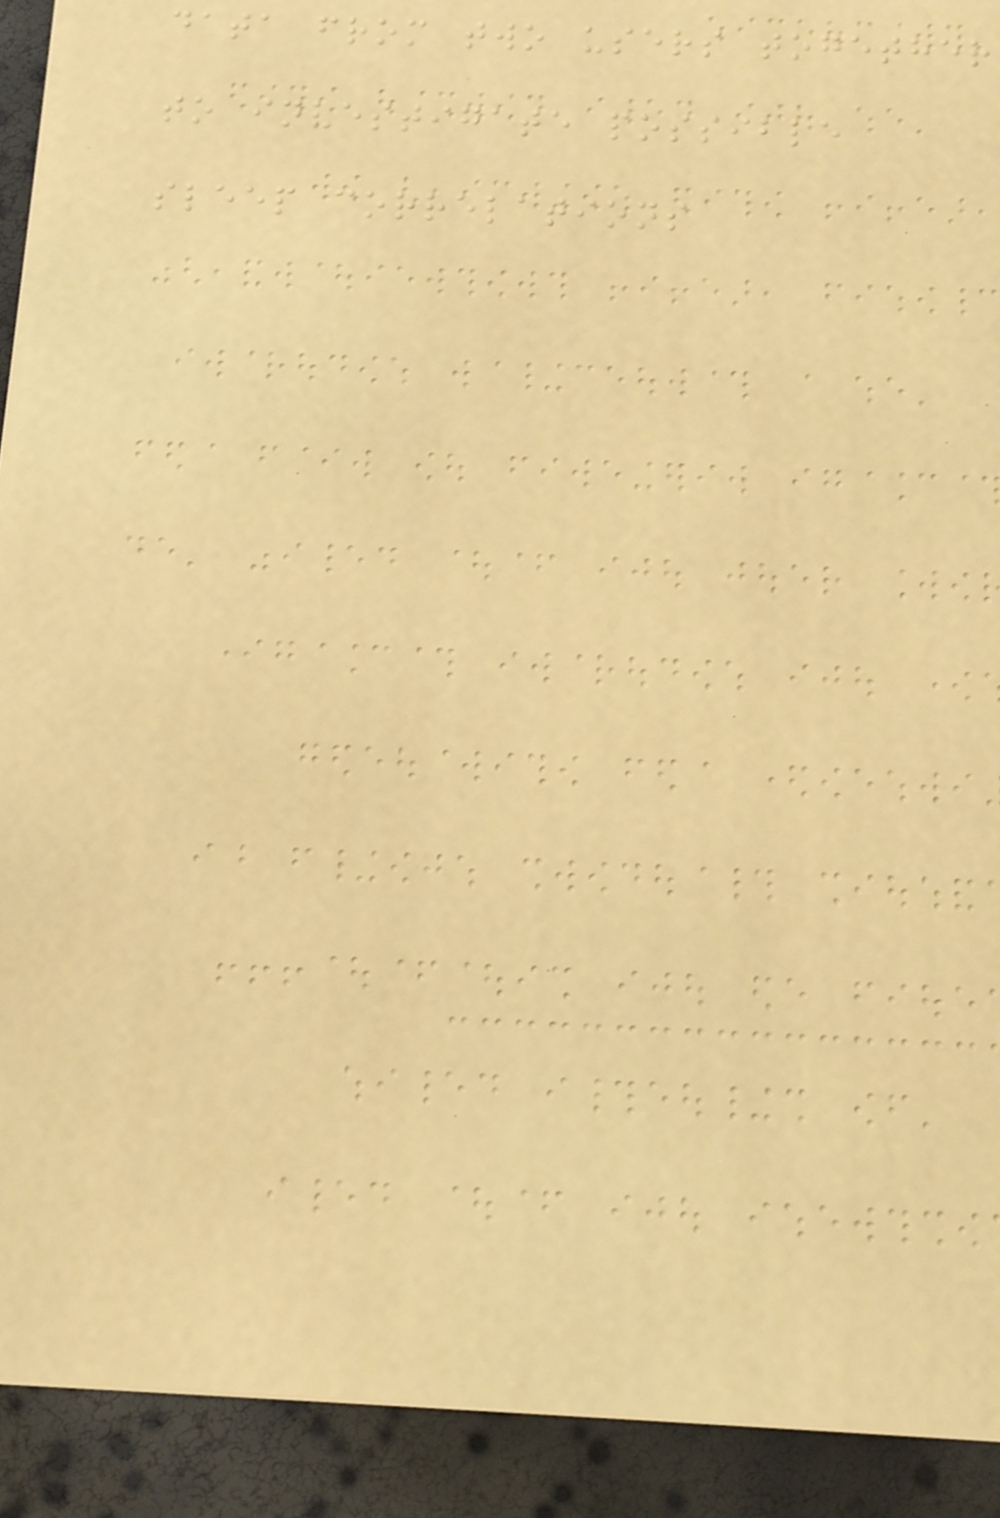data from two users together
to investigate possible
sleep correlations
